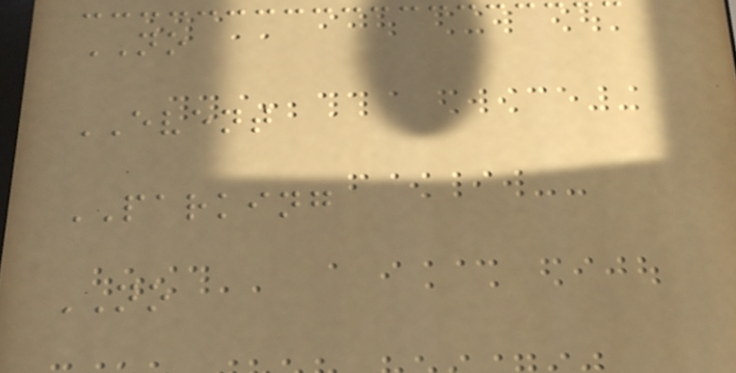NO
EVENT
PARKING
NO
